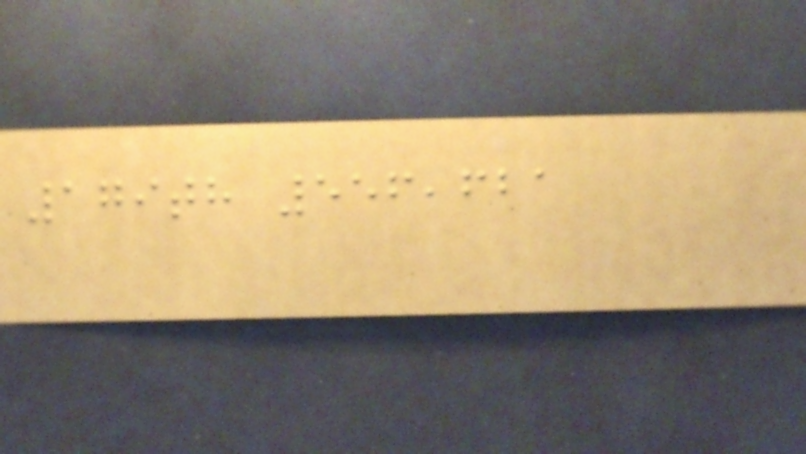179th 556,621
